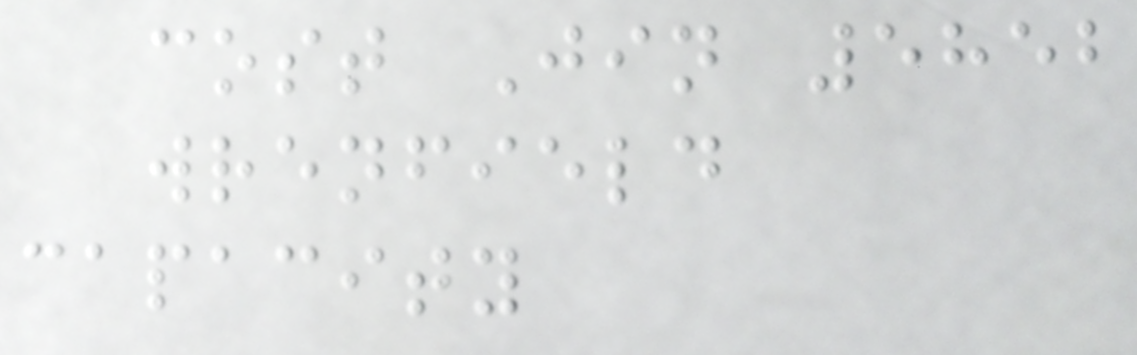cost Jin 5852
wrenfield
capacity
